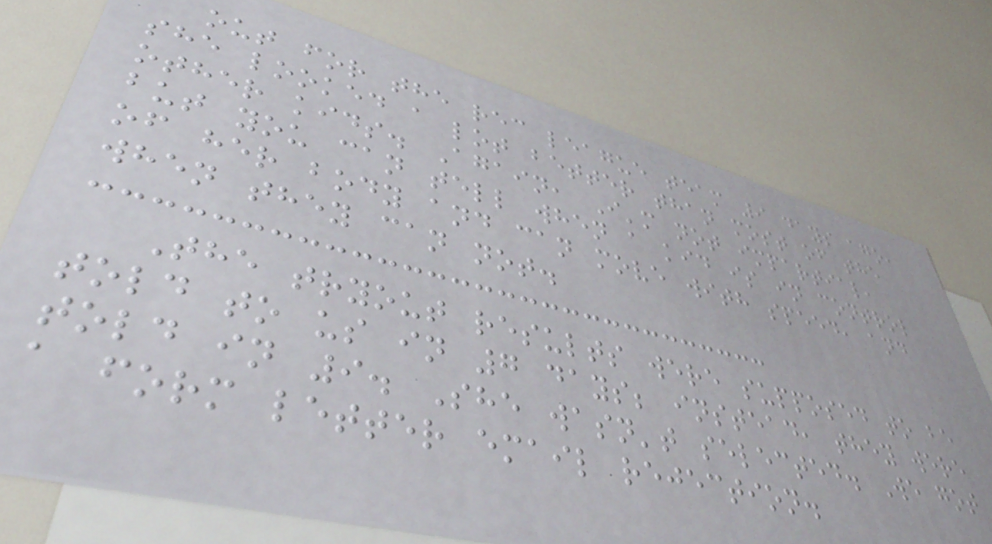out for the rec league team 9 days ago,
she looked a lot better than most of the
other kids. Again, I'm not impartial,
but you can tell when a kid is in control
of her body and can move with speed, and
when they can not.
The tryout results were supposed to be
told to us in 7 days; instead, they were
told in 9. She wasn't selected. We got
a form letter email rejection.
